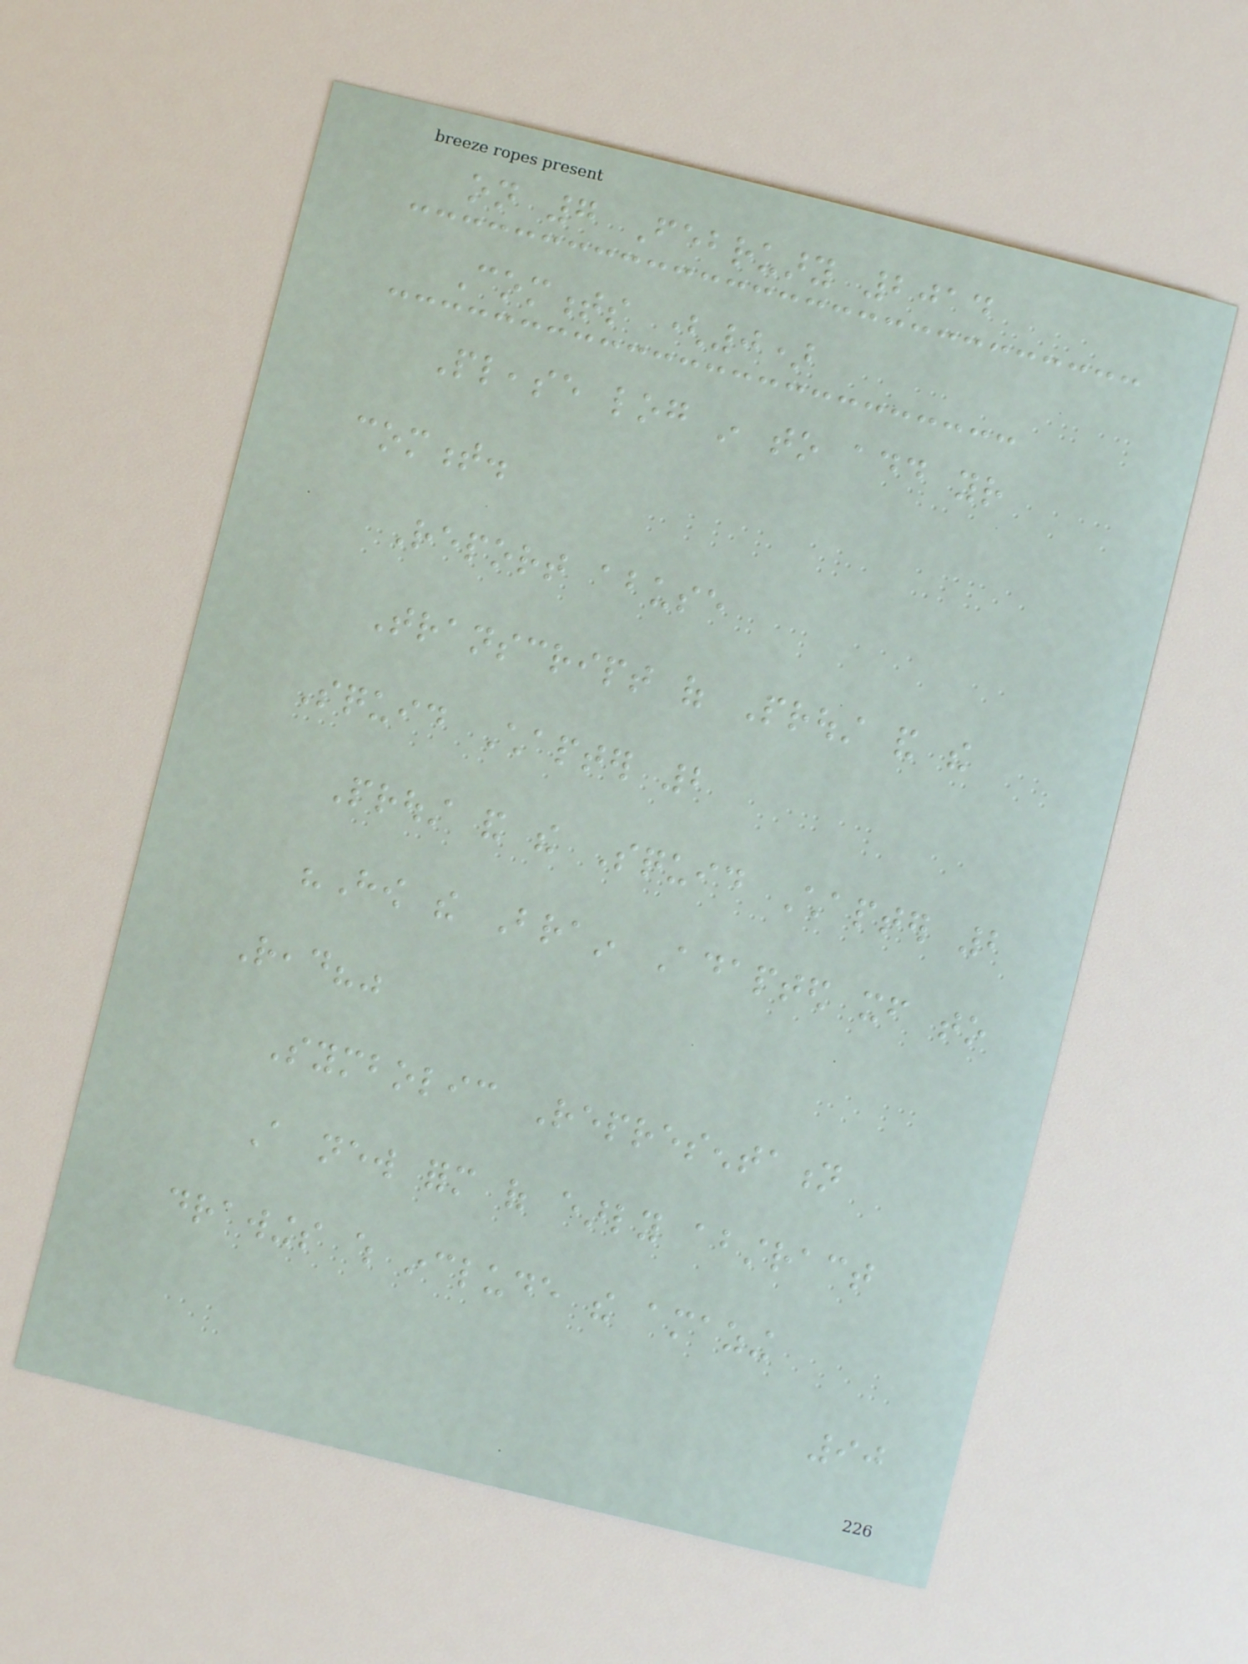on 7 February 2014
Comments (0)
Please log in to add your
comment.
Report abuse
Transcript of Proust and the
Squid Chapter 2
Proust and the Squid Chapter 2
"How the Brain Adapted itself to
Read?"
Symbolic Representation
A new form of early abstract
drawings which include the amazing
90
